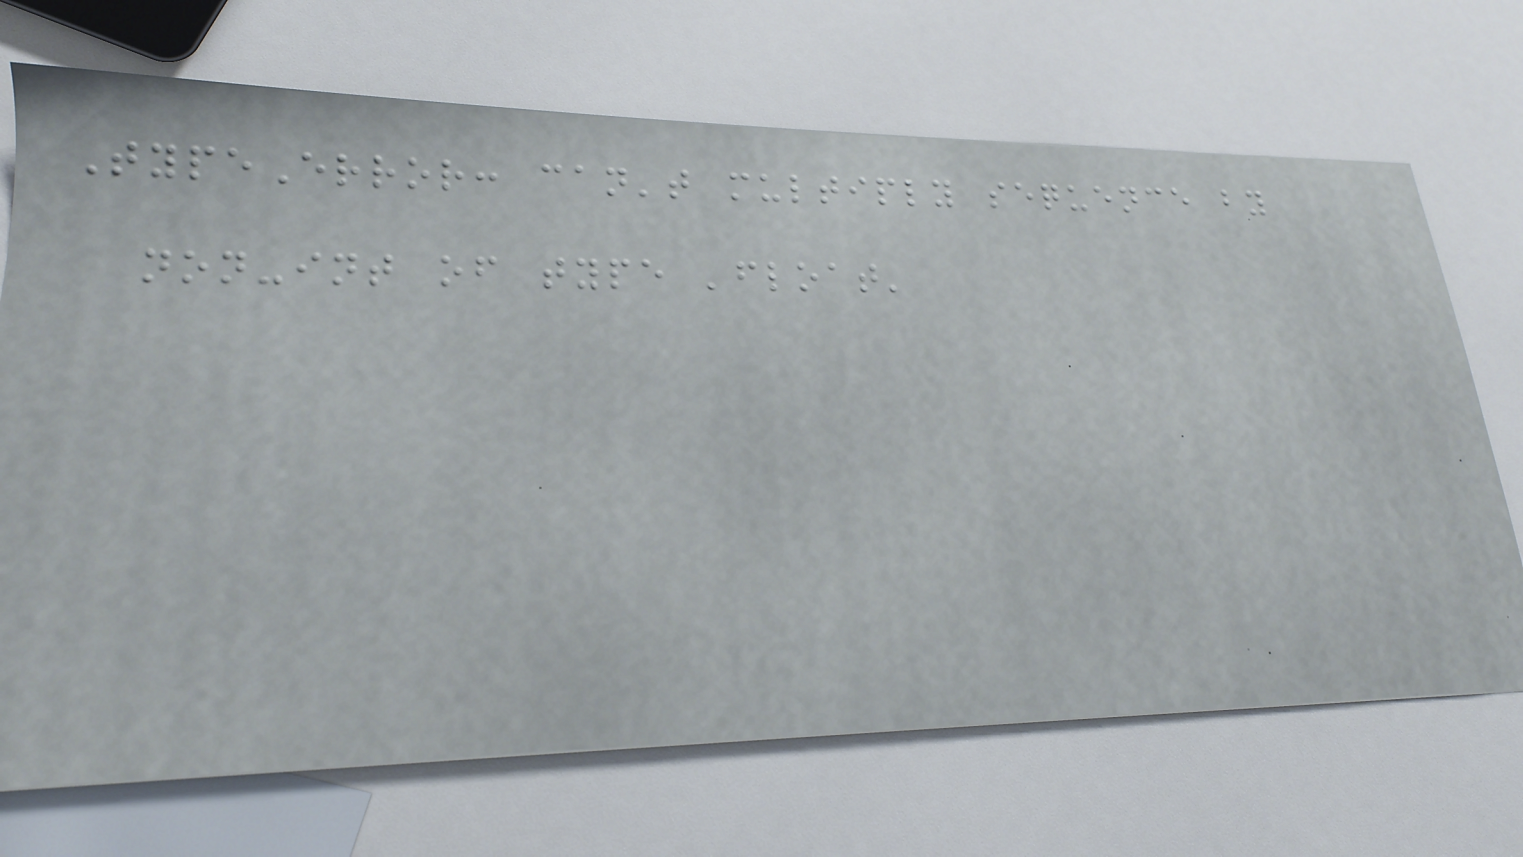TypeError: can't multiply sequence by
non-int of type 'float'
